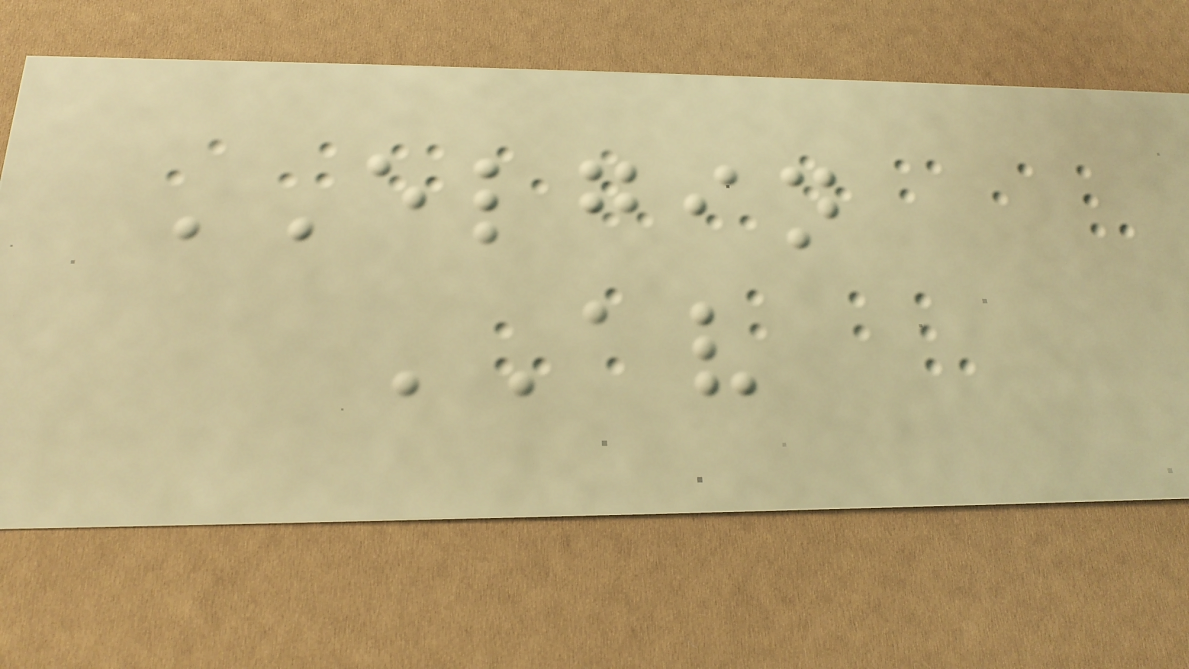ELGIN
AV
